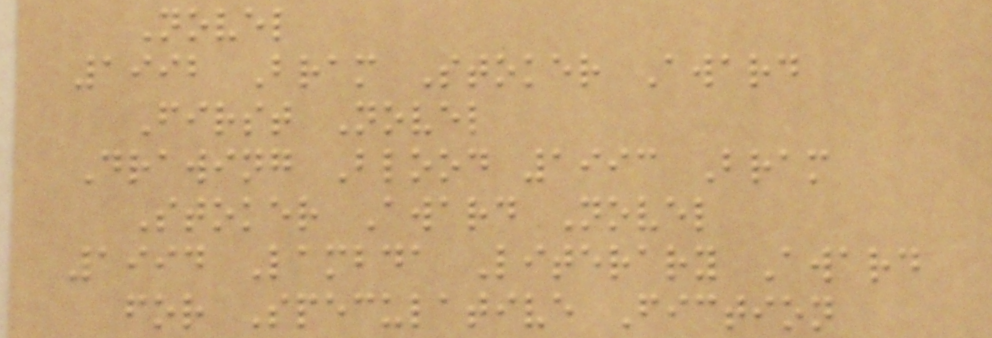Novel
1992 Bram Stoker Award
First Novel
Drawing Blood 1993 Bram
Stoker Award Novel
1994 Lambda Literary Award
for Speculative Fiction
